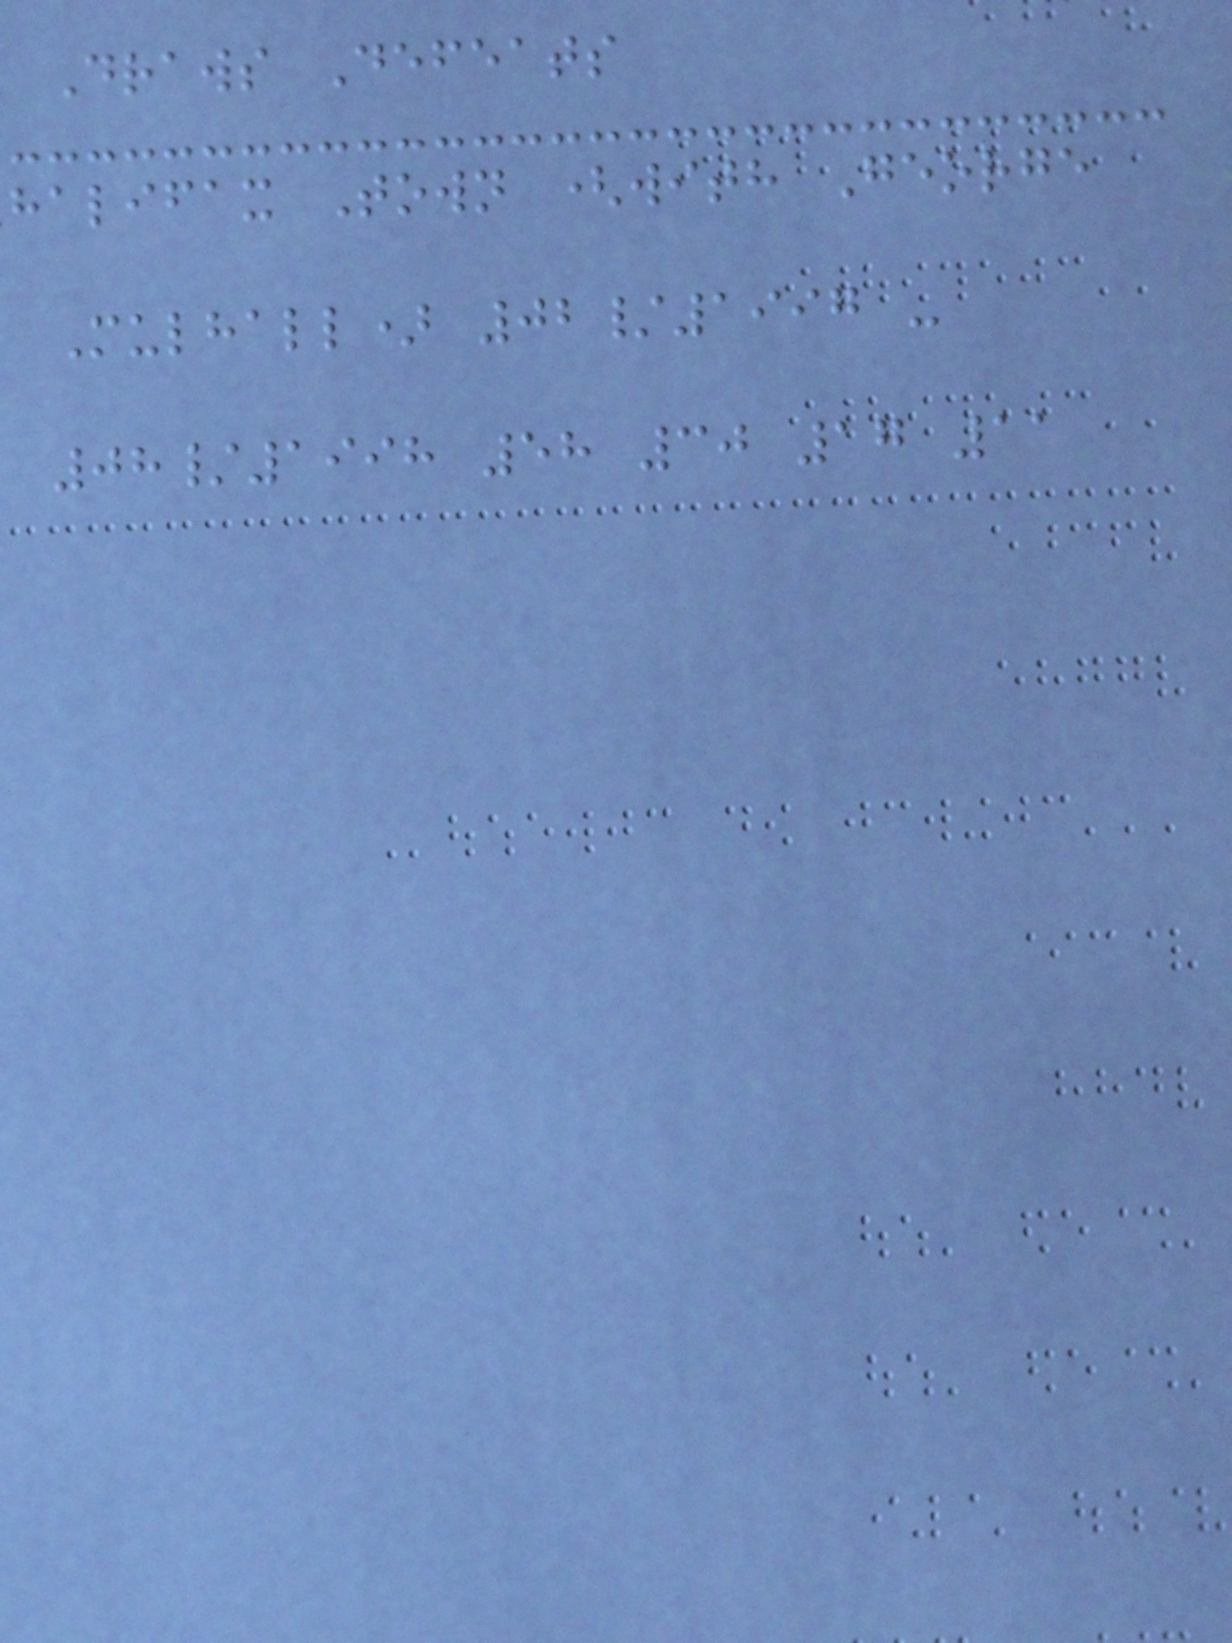Draws Defeats
halifax Town (with George
Mulhall) 02/1997 -
08/1998 58 30 17 11
